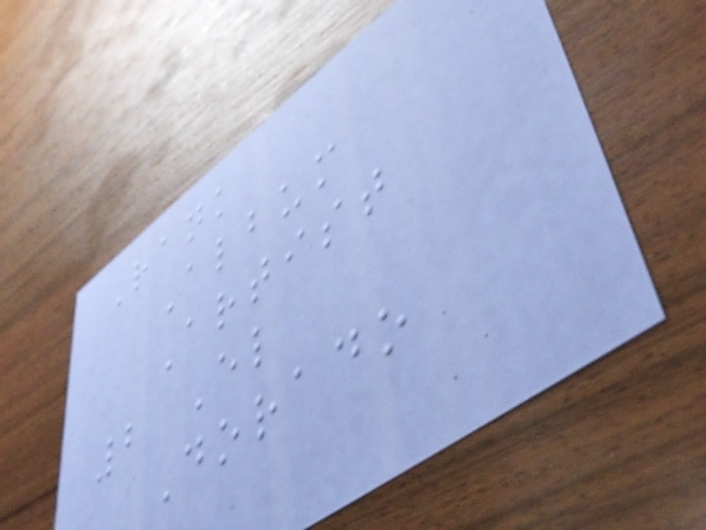Rank
Album
Artist
2 El
Dorado
